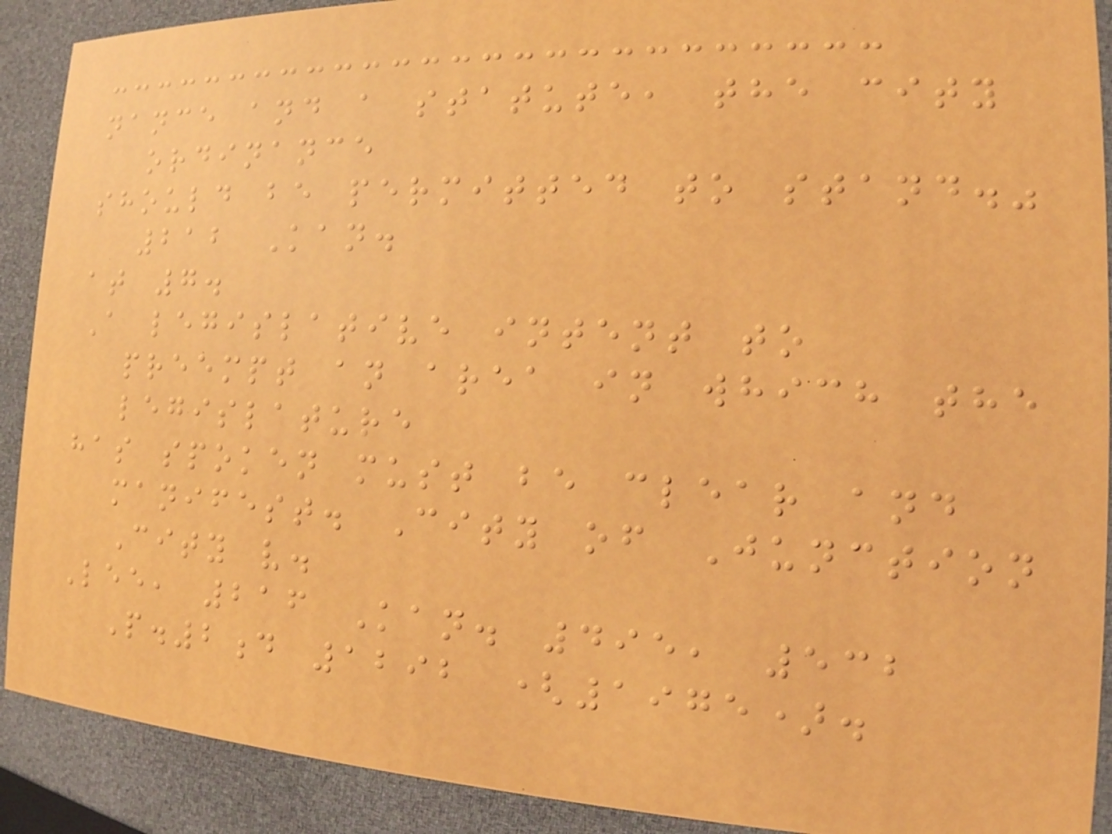nance and a statute, the city
ordinance
should be permitted to stand."
212 Kan.
at 7.
A legislative intent to
preempt an area in which the
legislature
has spoken must be clear and
manifest. City of Junction
City v.
Lee, 216 Kan. 495, 532
P.2d 1292 (1975).
